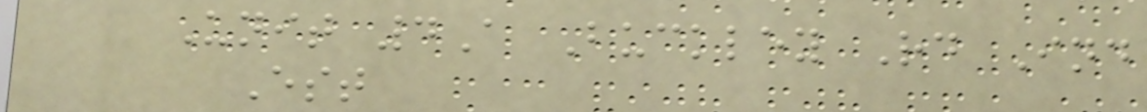Unit 4A Buckley Rd Ind
Est
